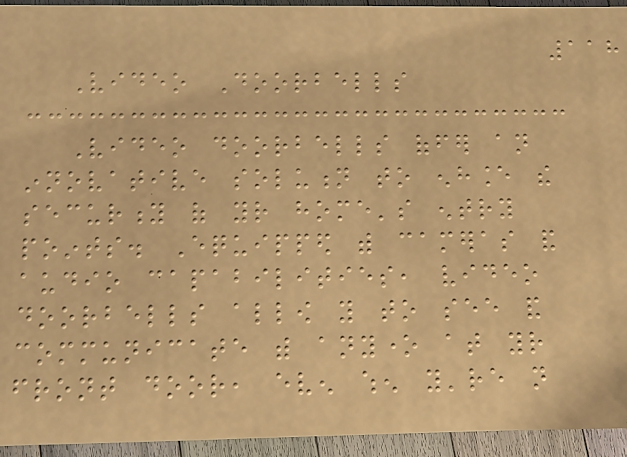118
Video Doorbells
Video doorbells offer an
innovative solution to enhance the
security of your home's entry
points. Equipped with cameras and
audio capabilities, video
doorbells allow you to see and
communicate with anyone at your
front door, even when you're not
